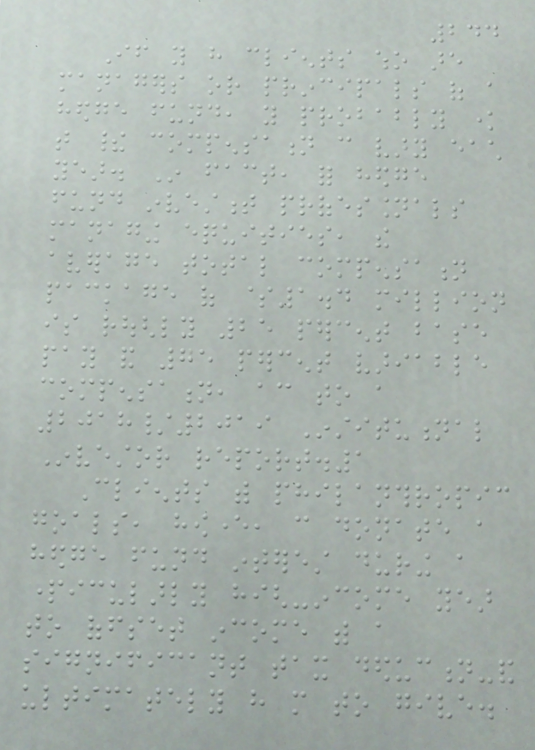244
If you have clients who are
managers or principals of a
hedge fund, you probably know
that their compensation can vary each
year. In fact, for hedge
fund investment professionals
managing equities, the
average total compensation
package of $1.4 million
is roughly 25 percent base
pay and 75 percent variable
compensation, according to a
2018/2019 Institutional
Investor report.1
Clients with philanthropic
goals, however, can donate a
hedge fund interest during a
particularly high-income year
to offset income with a
significant tax deduction-and
ultimately have more to give.
